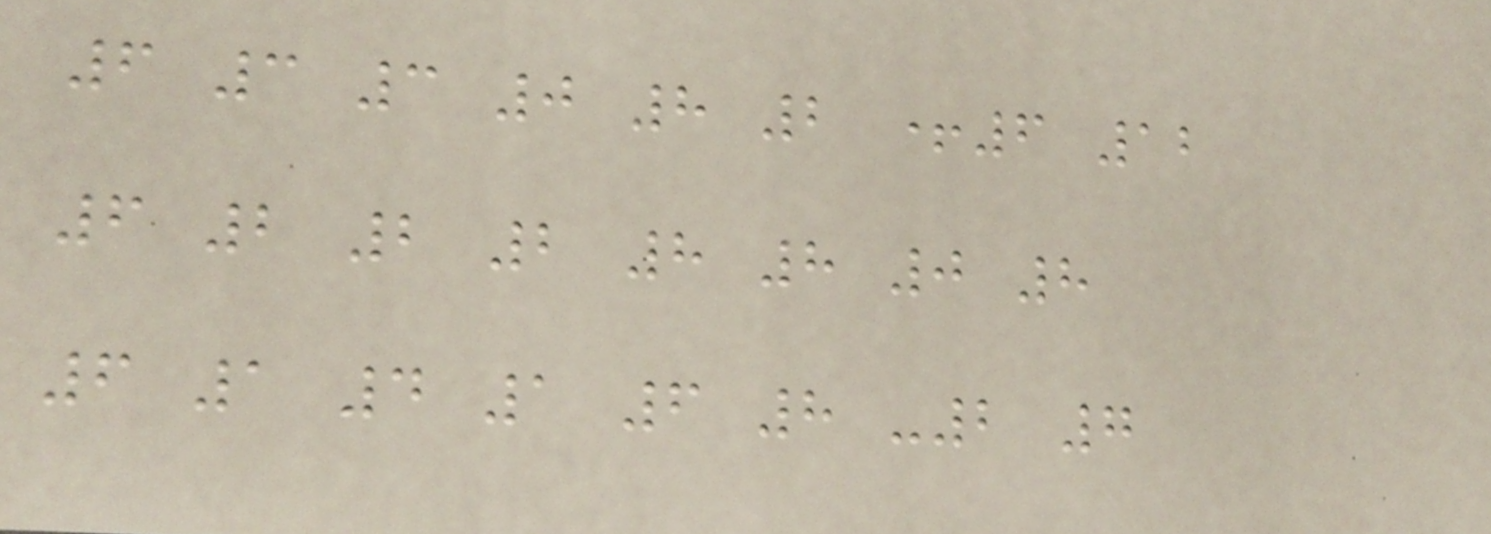6 3 3 0 8 2 +6 12
6 2 2 2 8 8 0 8
6 1 4 1 6 8 -2 7
